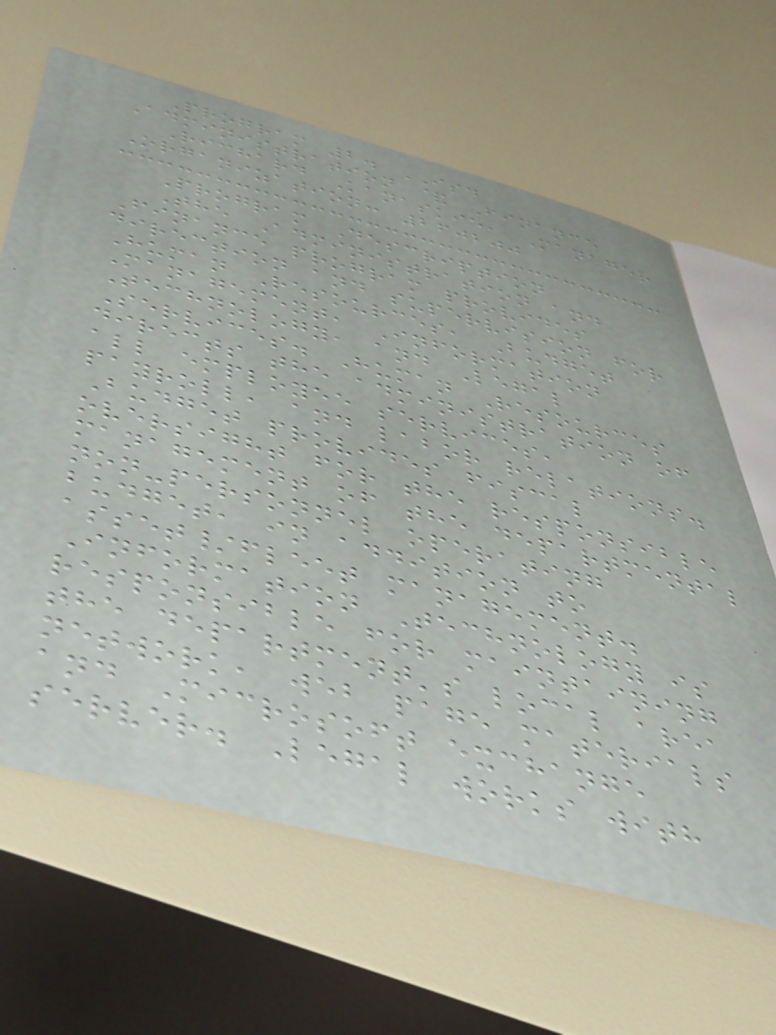Program 2. ISD
Administration & Finance
Richard Kanaskie, Manager
Organization: 260200
Program Description
The Administration and
Finance program provides
direction and supervision for
Human Resources, Budget
Management, Information
Technology, and Legal
Services. Human Resources
directs the administration of
all employee services,
payroll, and labor relations.
Budget provides fiscal
oversight for the responsible
management of the departmental
non-personnel operating
budget, in addition to
asset/fleet management.
Information Technology is
responsible for maintaining
the department's local area
network, web page materials
and Microsoft exchange
server. Legal works with
